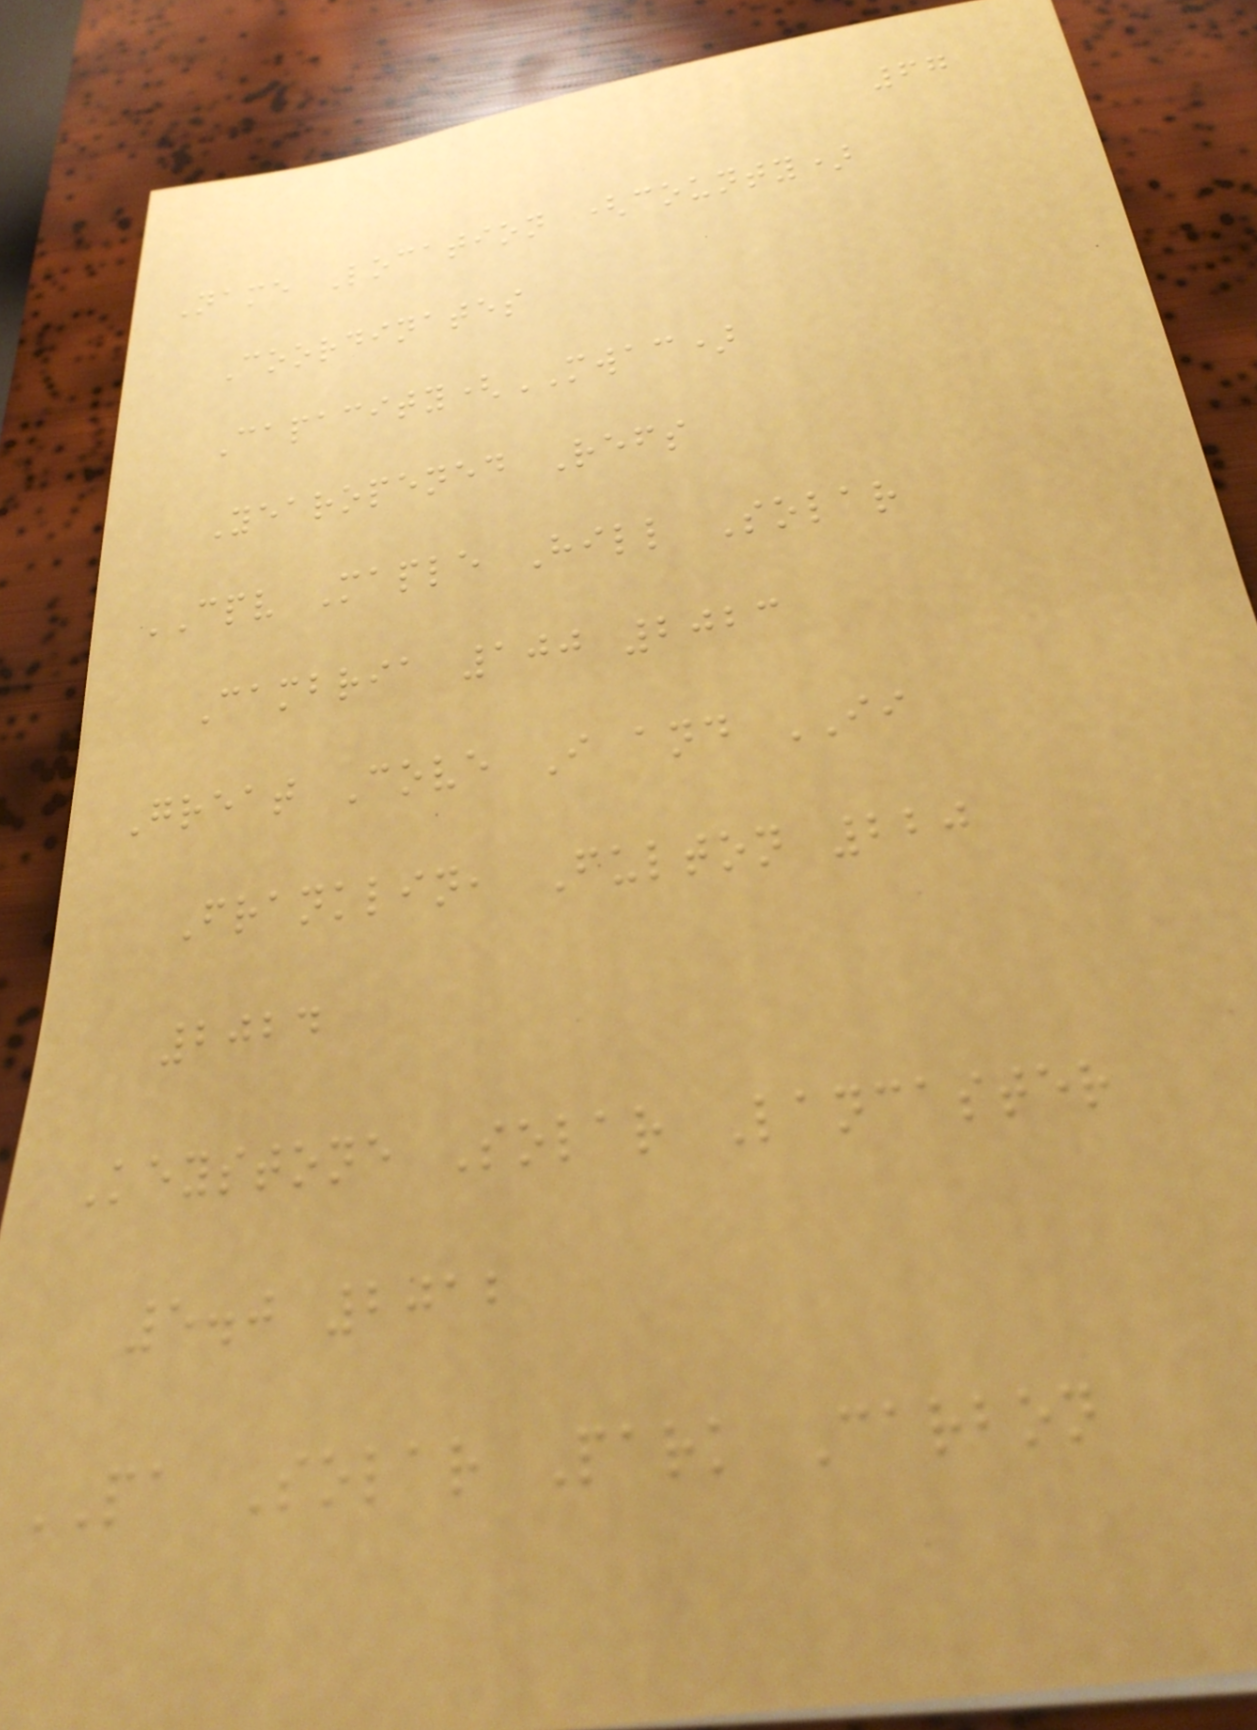67
Name Location (county)
Coordinates
Capacity(MWAC)
Yearopened Refs
CPV Maple Hill Solar
Cambria 100 2023
Great Cove I and II
Franklin, Fulton 220
2024
Keystone Solar Lancaster
5.0 2012
PA Solar Park Carbon
